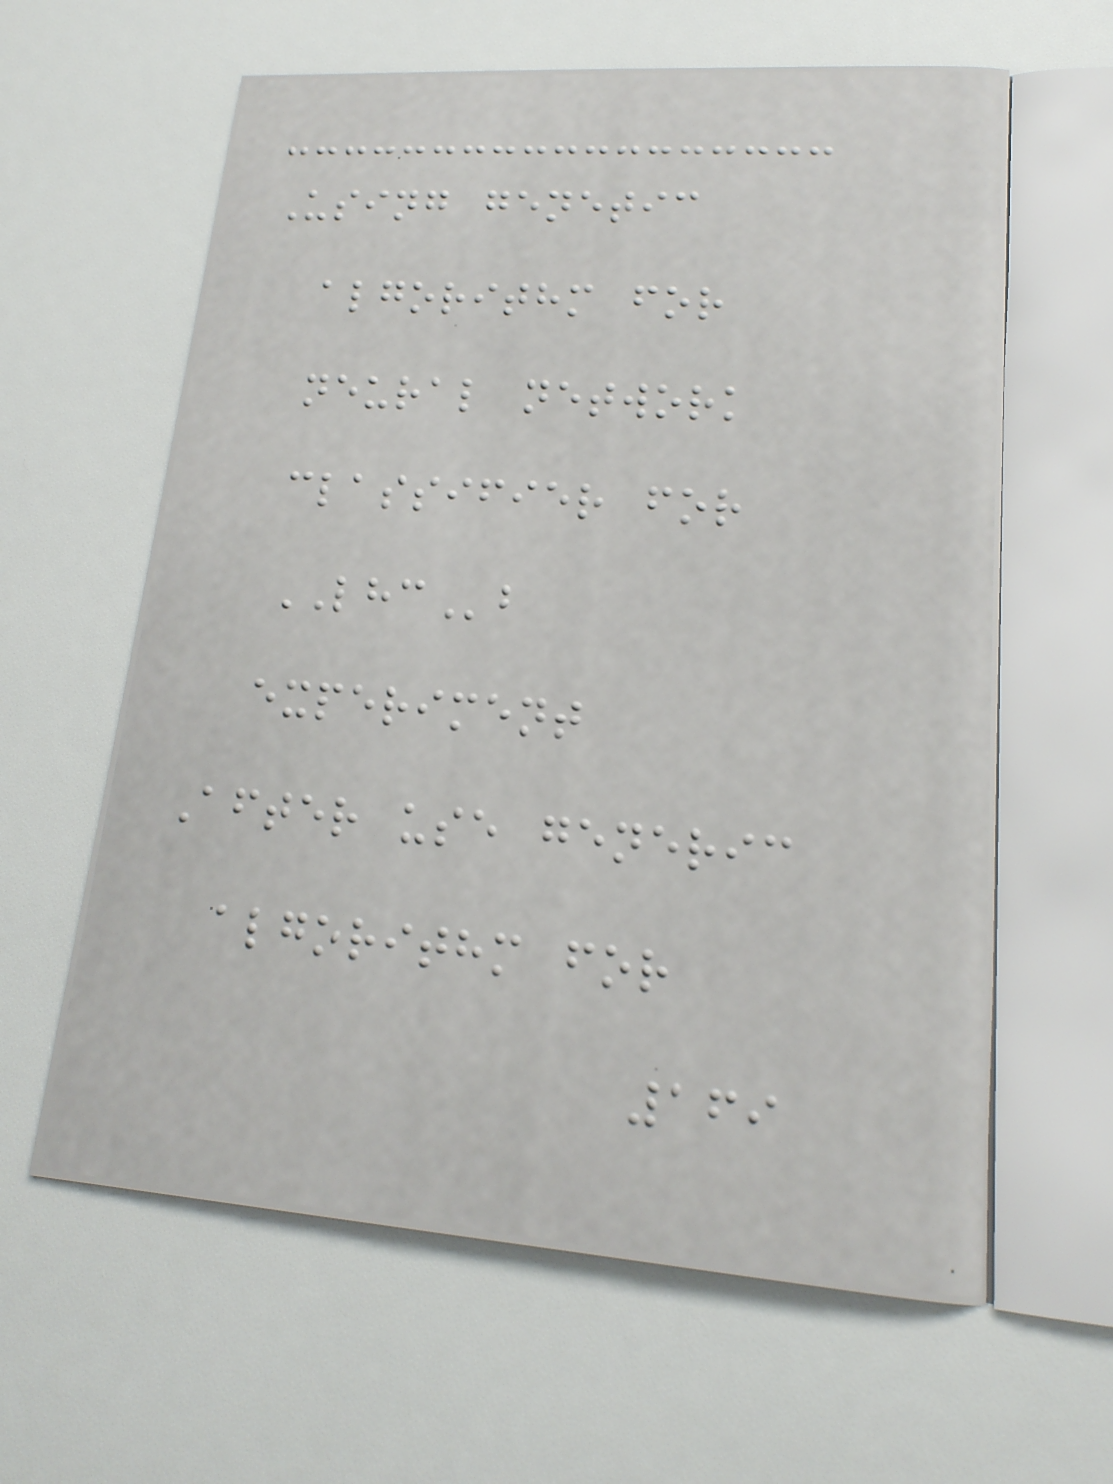Using genetic
algorithm for
neural network
classifier for
LHCb
experiment
After use generic
algorithm for
169
